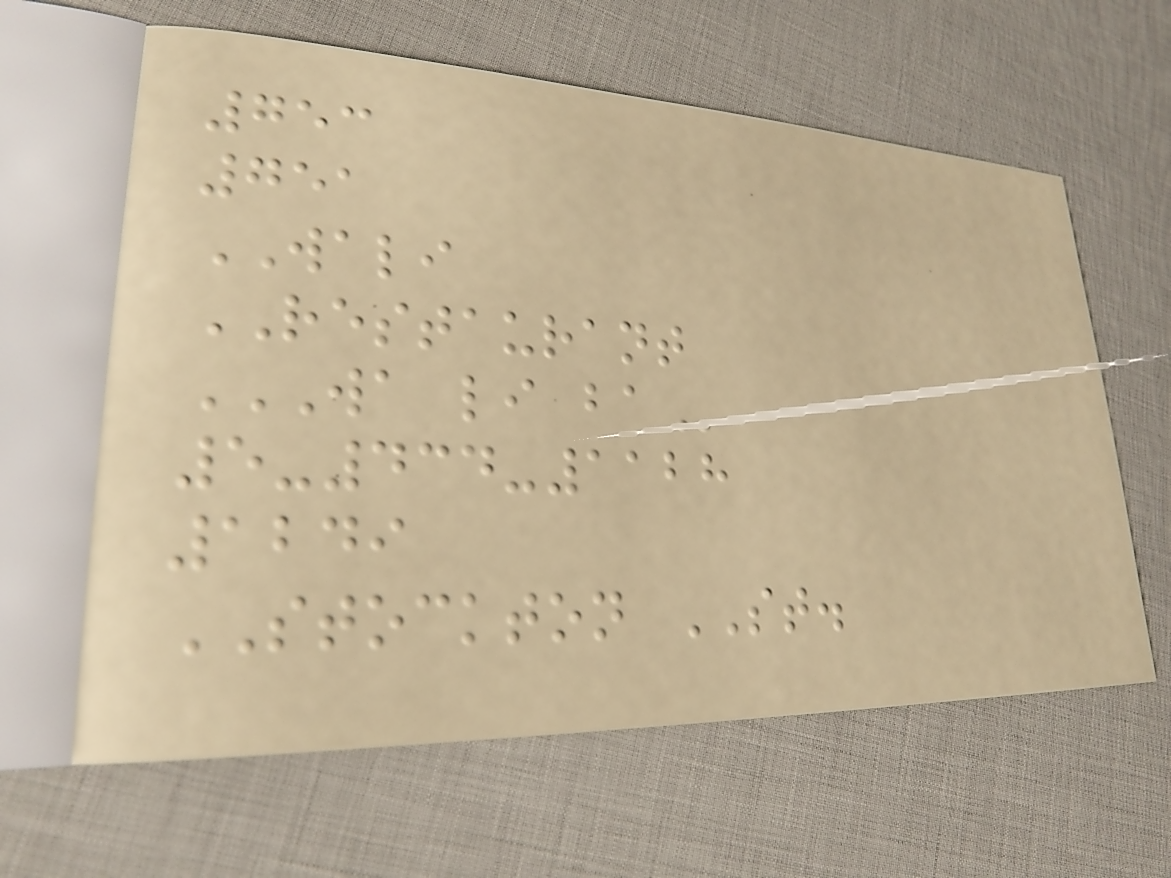753
751
WALI
RESTAURANT
WA LI BA
5-434-1128
1249
STOCKTON ST.
